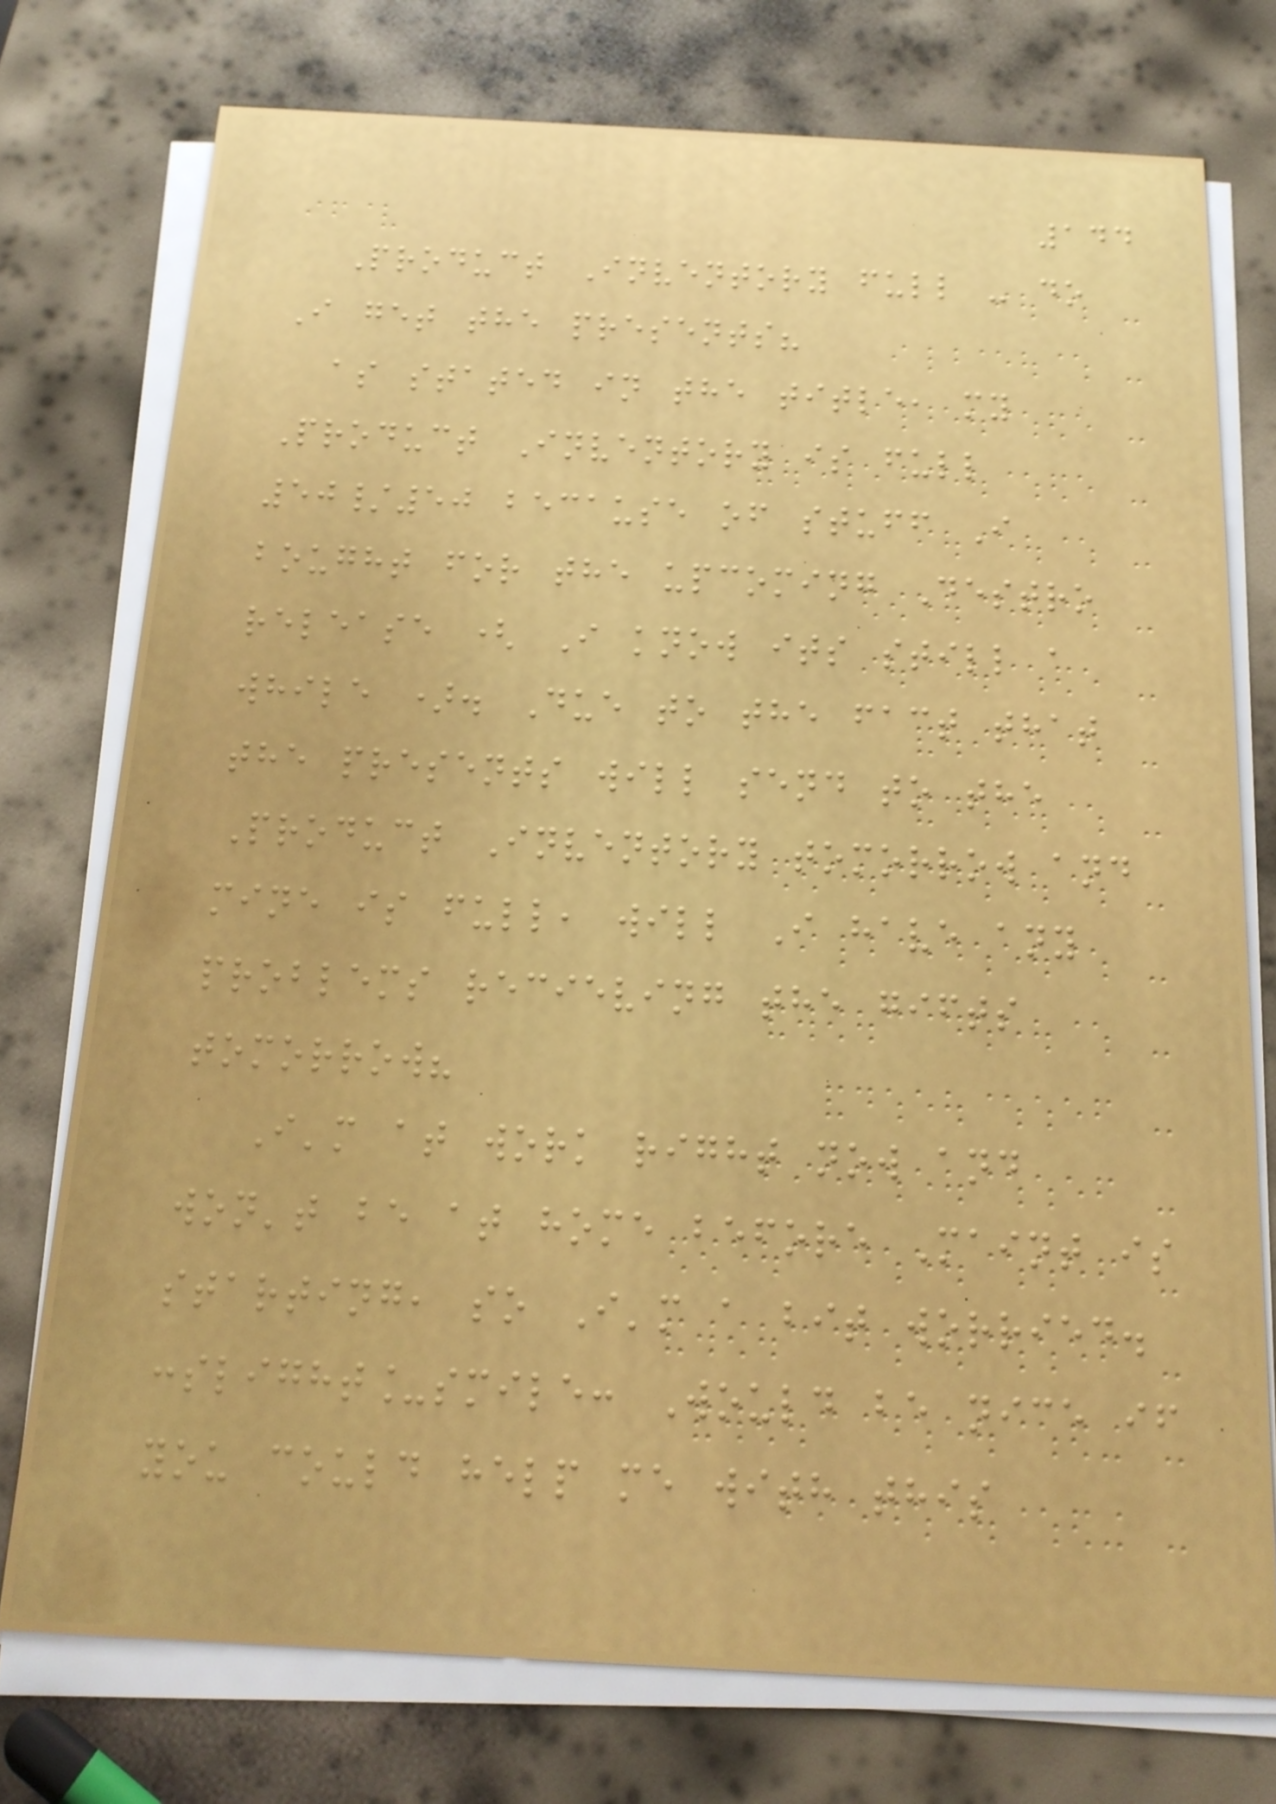144
Product Inventory full - do
I get the presents?
as stated in the title, my
Product Inventory is full
50/50 because of stuff I
bought for the upcoming Destro
release ( I know its still a
while ). Due to the fact that
the presents will send to the
Product Inventory tomorrow and
mine is full, will I have any
problems recieving the gifts
tomorrow?
I'm at work right now and
won't be at home before Maint is
starting, so I'm a bit worried.
:slight_smile: Would be nice if
you could help me with this
